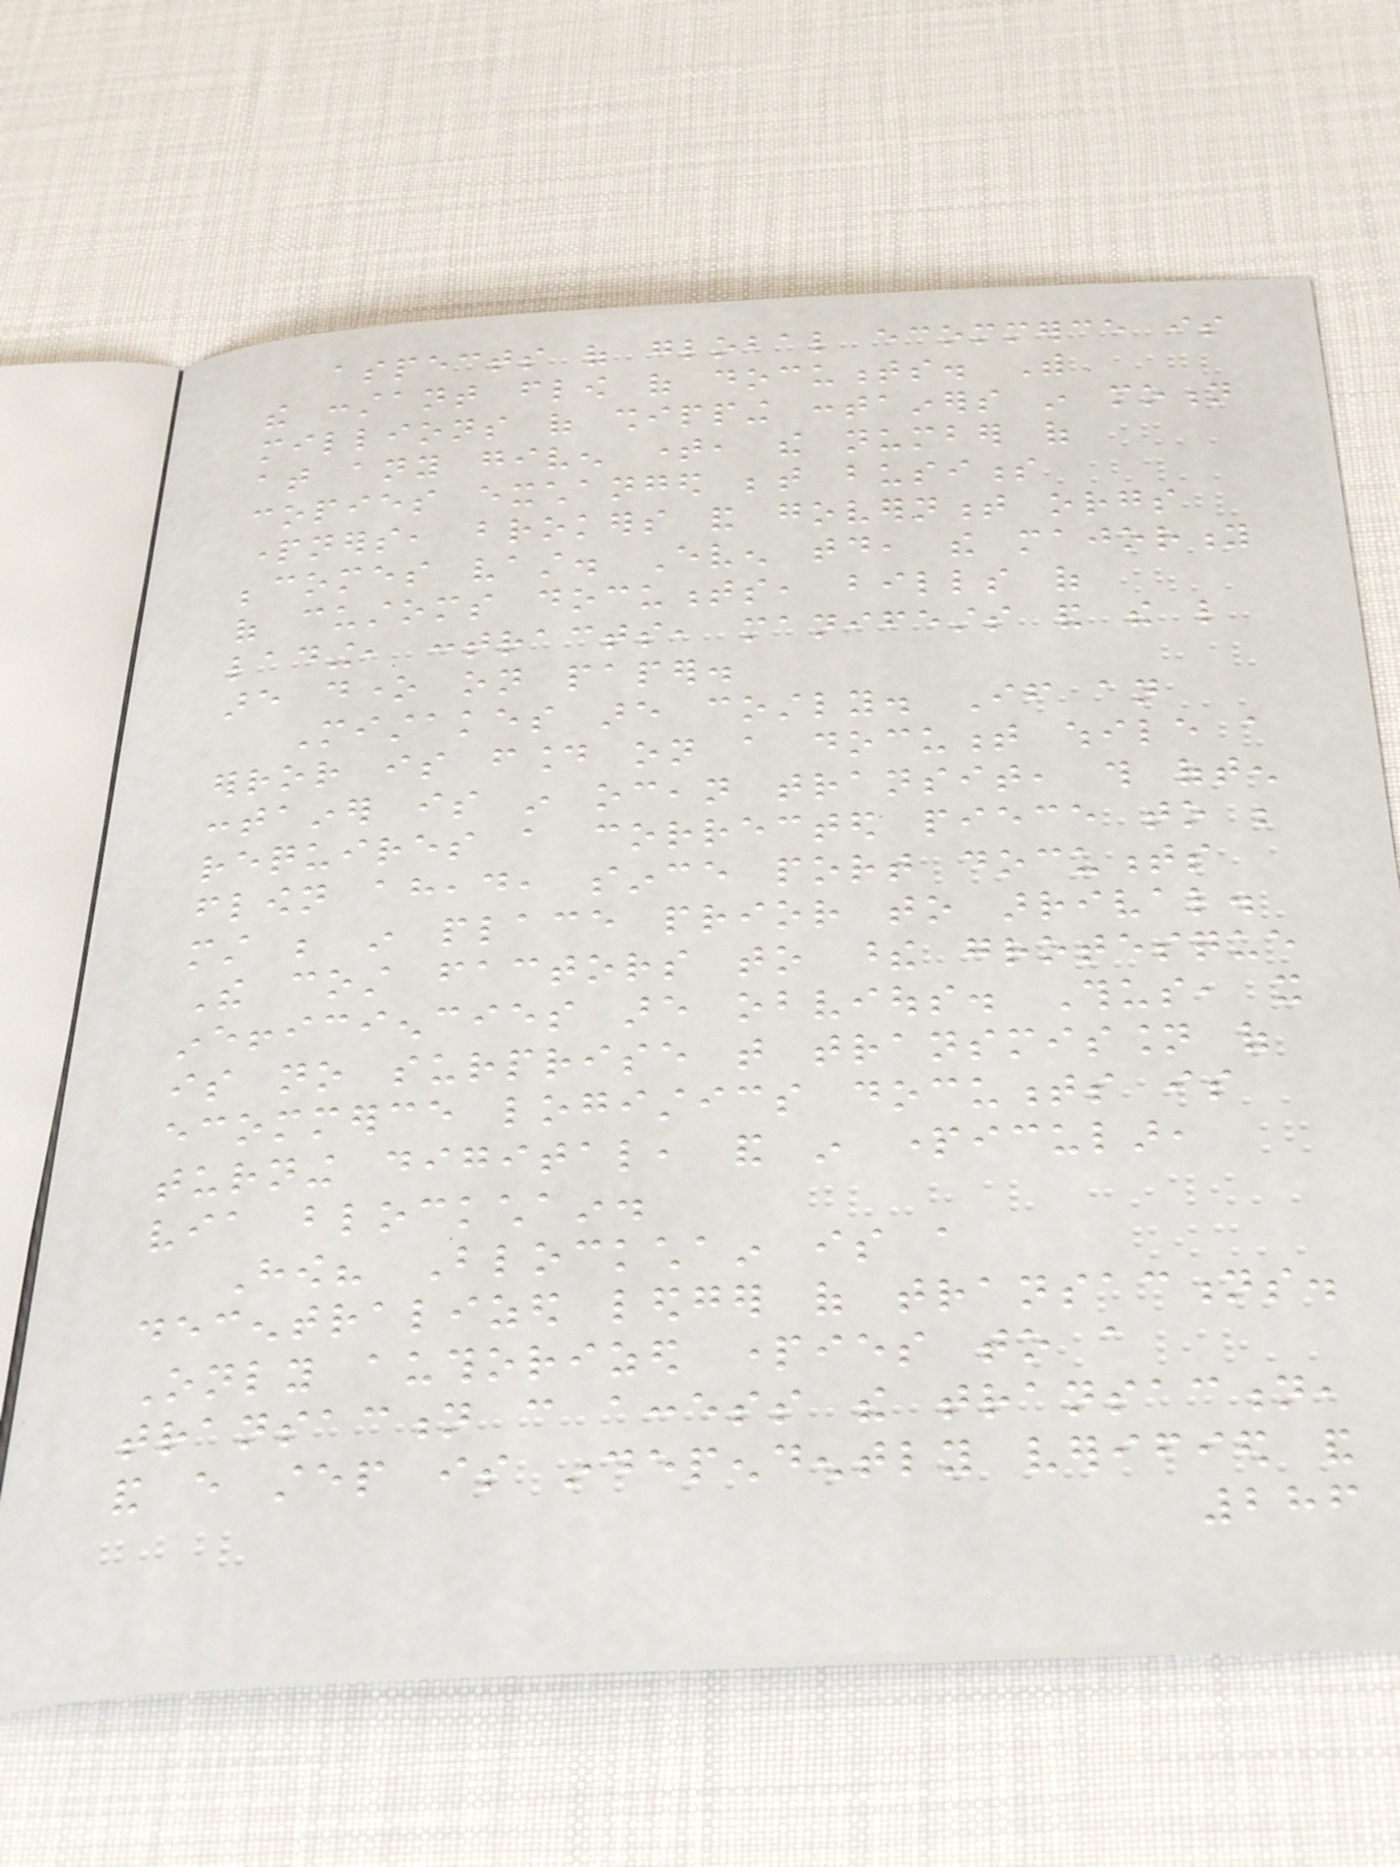aspects of global ecommerce is
the constant flow of documents. With
millions of shipping containers in motion
at any given time, the number of
copies exchanged between business
partners, brokers and government orgs
becomes vast. Even today, the majority
of customs documents, bills of
lading, contracts, manifests and the like
are done on paper.
Mistakes are costly. If an
error is found on a document while a
container is in ocean transit, this often
requires a corrected piece to be
flown ahead, since port documents
must be in place prior to arrival.
The cost factors to these grotesque
inefficiencies are obvious. Thus, it
is no surprise that transmission of
ecommerce logistics documents is
turning digital, and in particular,
via blockchain.
How? Blockchain is a
decentralized ledger of transactions.
Only authorized parties to a
transaction can access the transaction,
and every step is independently verified and
286
